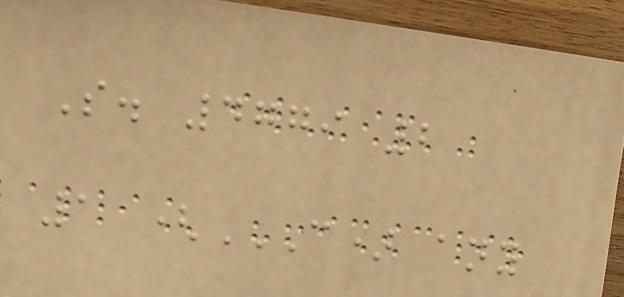S. 4779 2
1 (C) ANY
